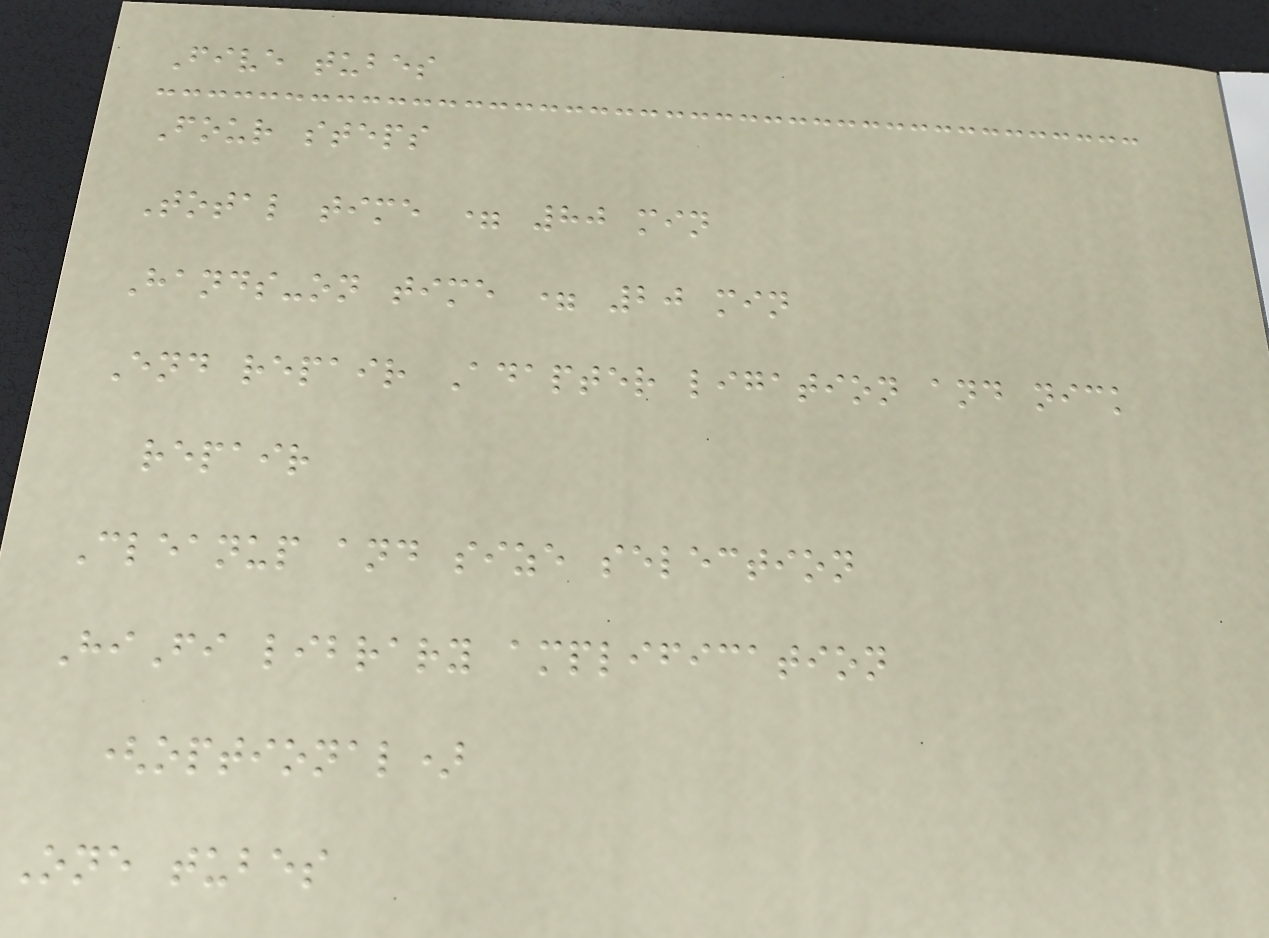Five tubes
Four steps
Total time = 80 min
Hands-on time = 20 min
End repair Adapter ligation and nick
repair
Cleanup and size selection
HiFi library amplification
(optional)
One tubes
